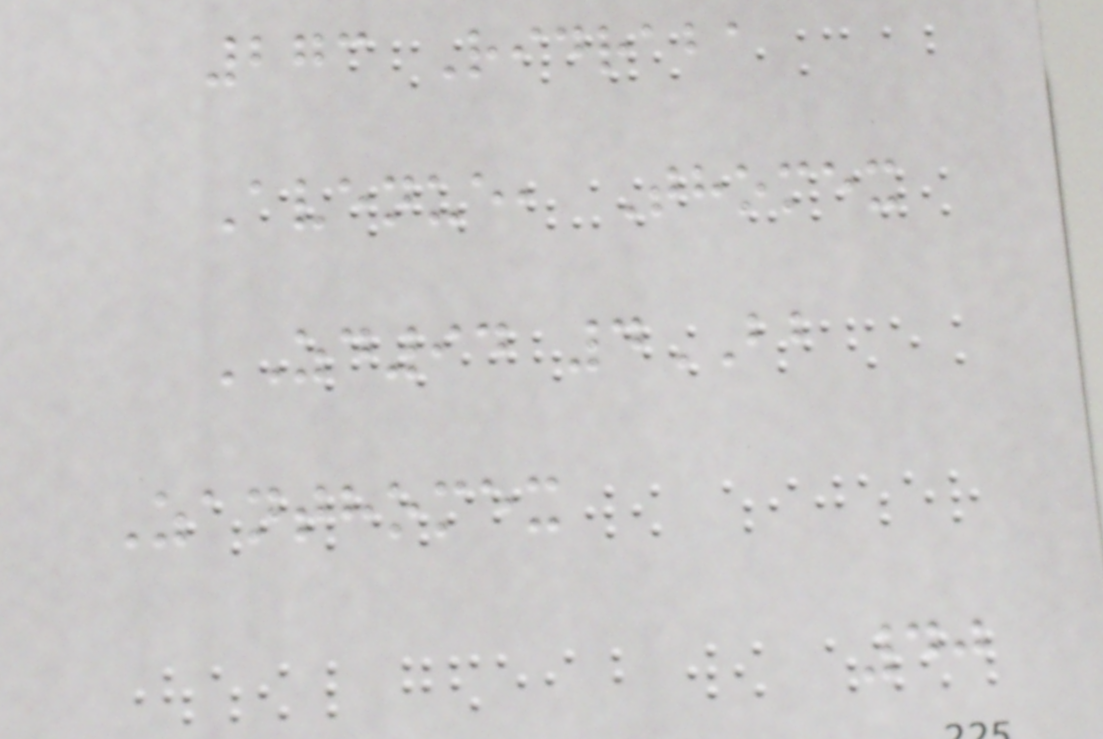273 Ridraba
Avenue, Thomex
ZD94 4BB
Zanthomex
40
